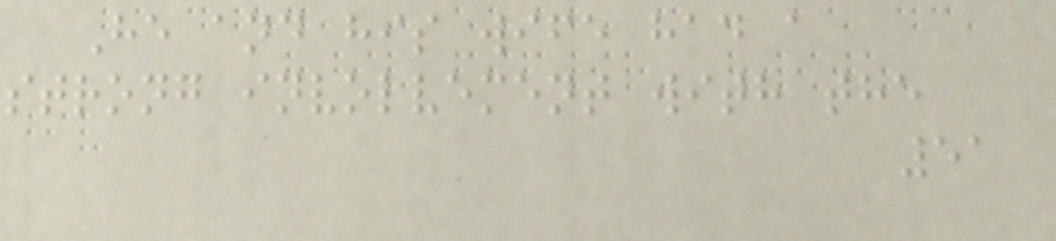He and his wife had a
strong involvement with the
51
